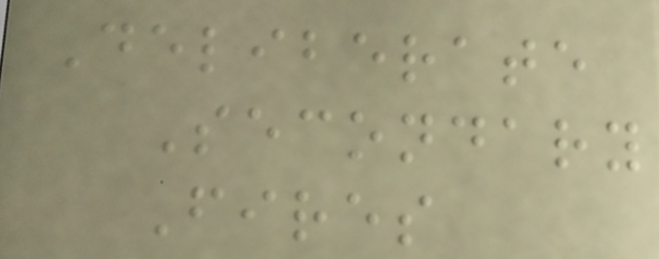Deliberate
Secondary
Fires
